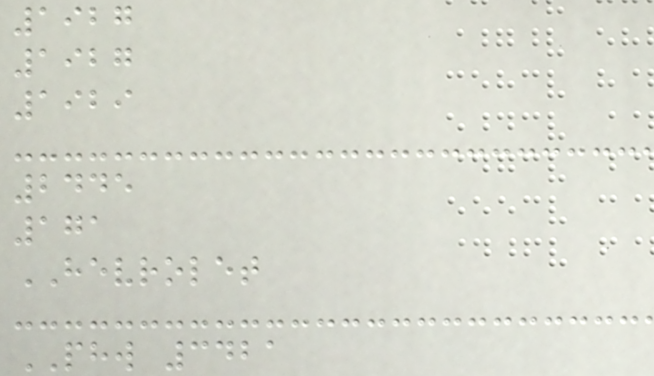1927
1927
1929
2445
171
HEVROLET
PHW 3421
